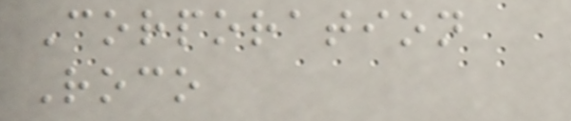Corporation
Roco
